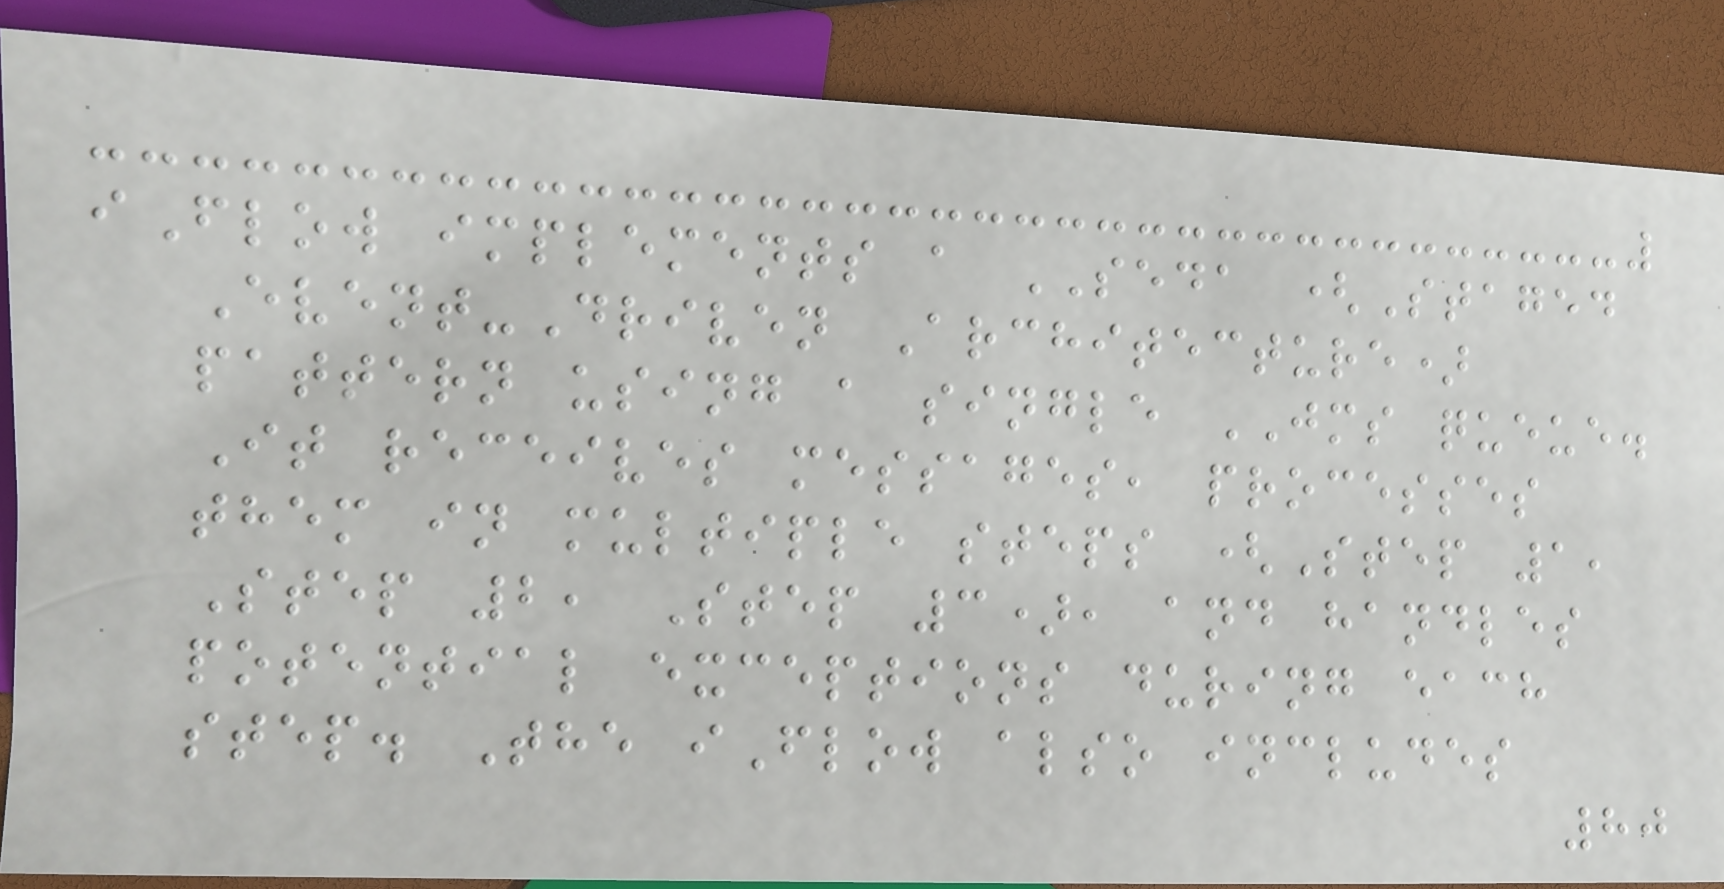iFlow implements a SEDA (Staged
Event-Driven Architecture)
pattern using a single JMS queue.
It receives messages, processes
them in multiple steps (Step 1,
Step 2, Step 3), and handles
potential exceptions during each
step. The iFlow also includes
80
